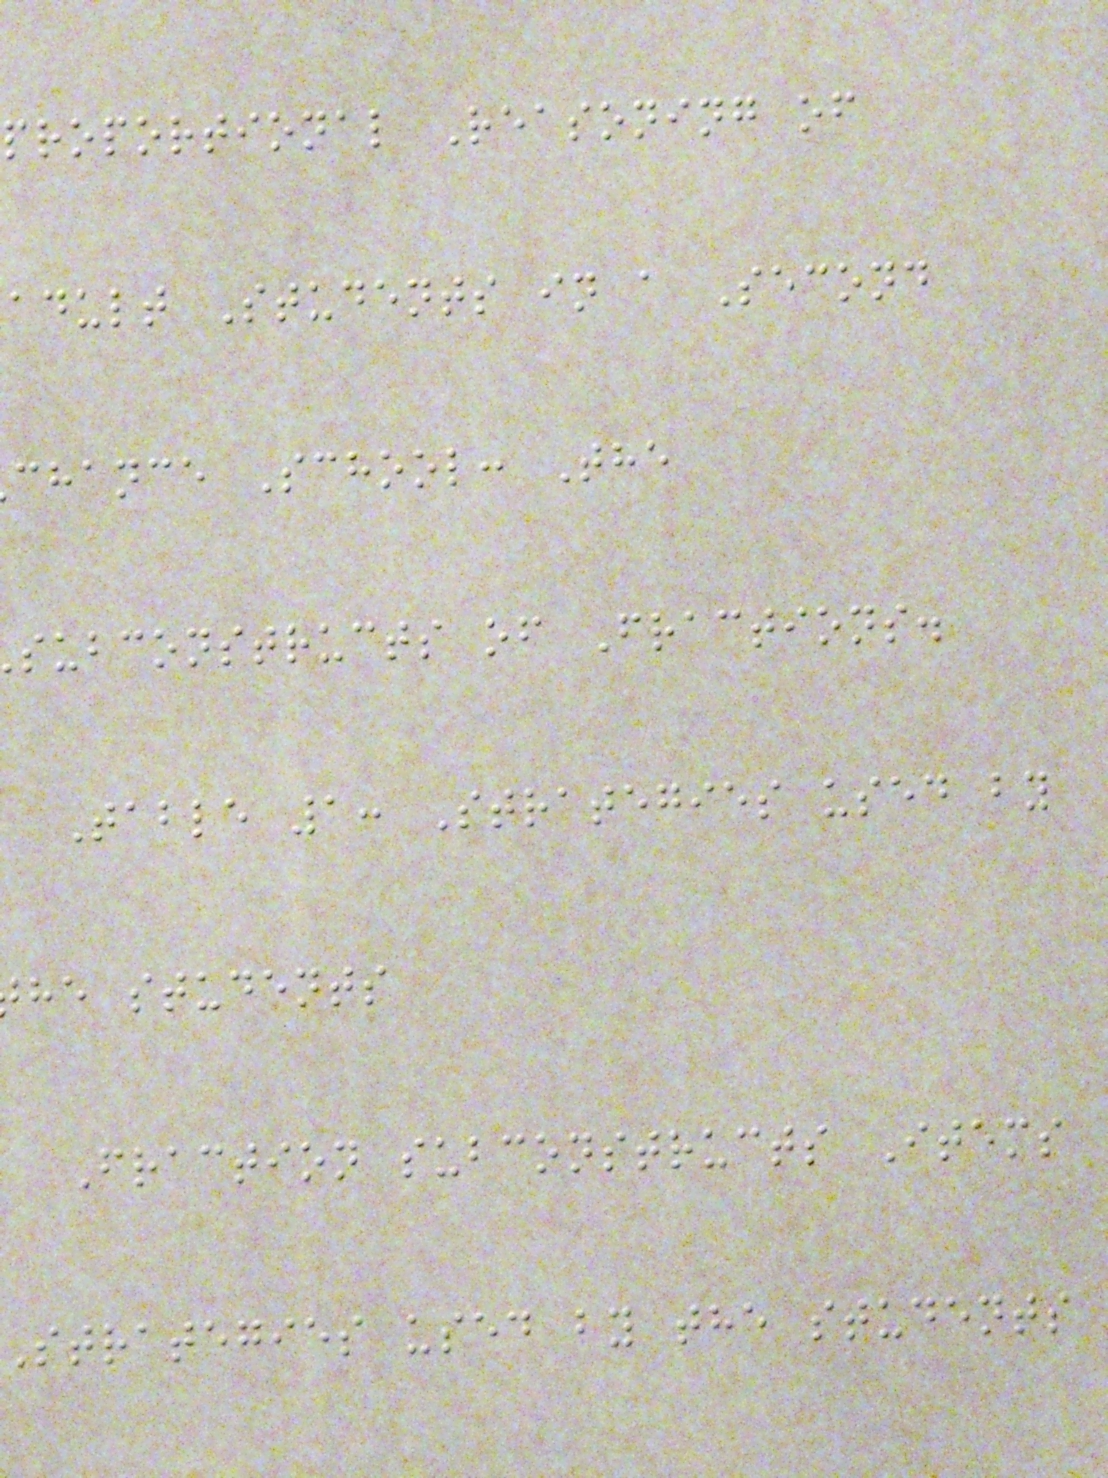proportional Reasoning of
adult Students in a Second
chance School: The
subconstructs of Fractions.
Table 1: Strategies used by
he students
Fraction subconstructs Items
Strategies used by the students
